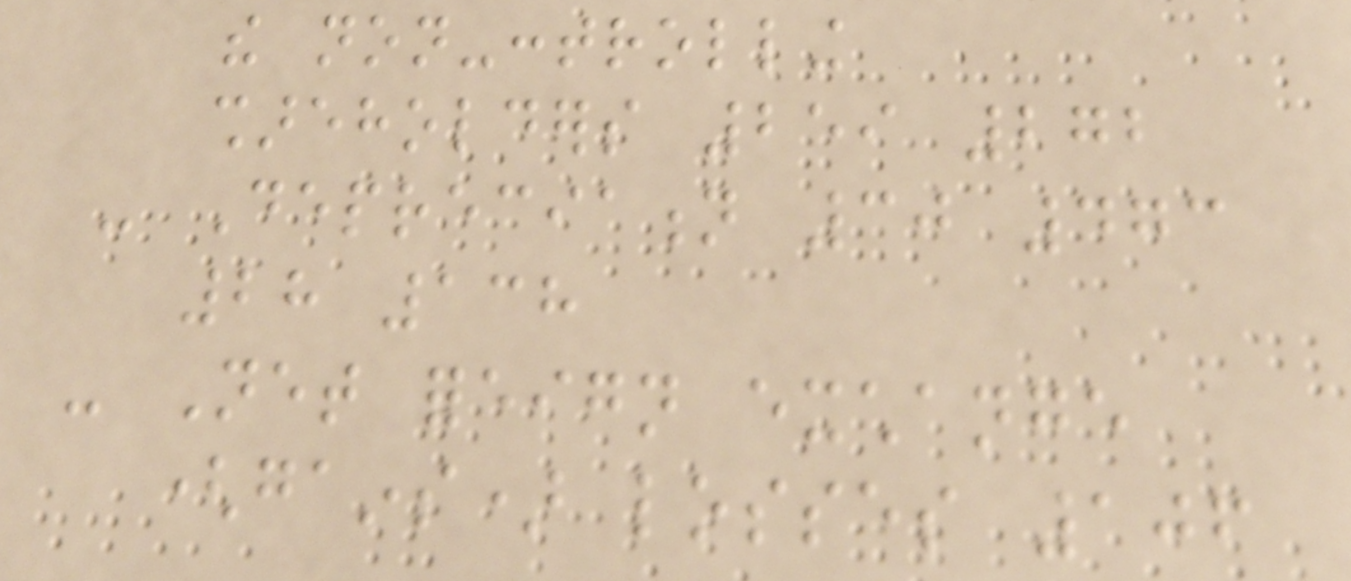the non-controlling
shareholders 259 272
- Depreciation 30 473
28 138
- Net foreign exchange
(gains) losses 106
